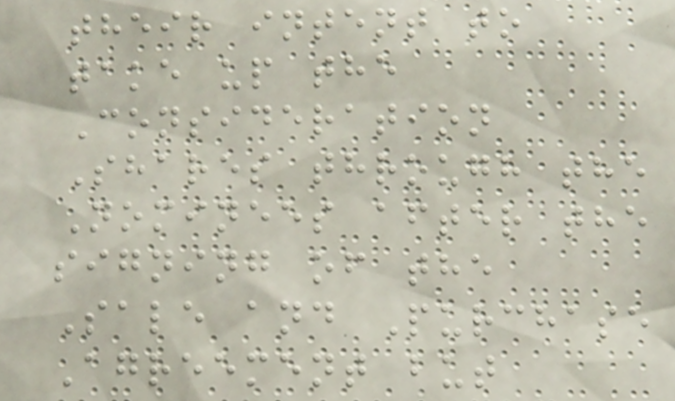their intent to
take up the
Consideration
Shares through the
Nominees after the
signing of the
Sale and Purchase
Agreement but
